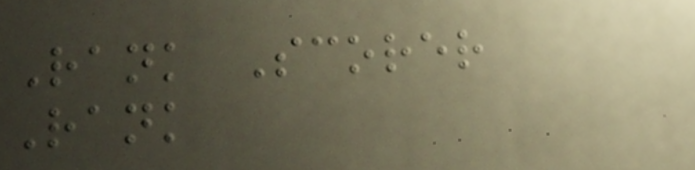Rank Scorer
Rank
